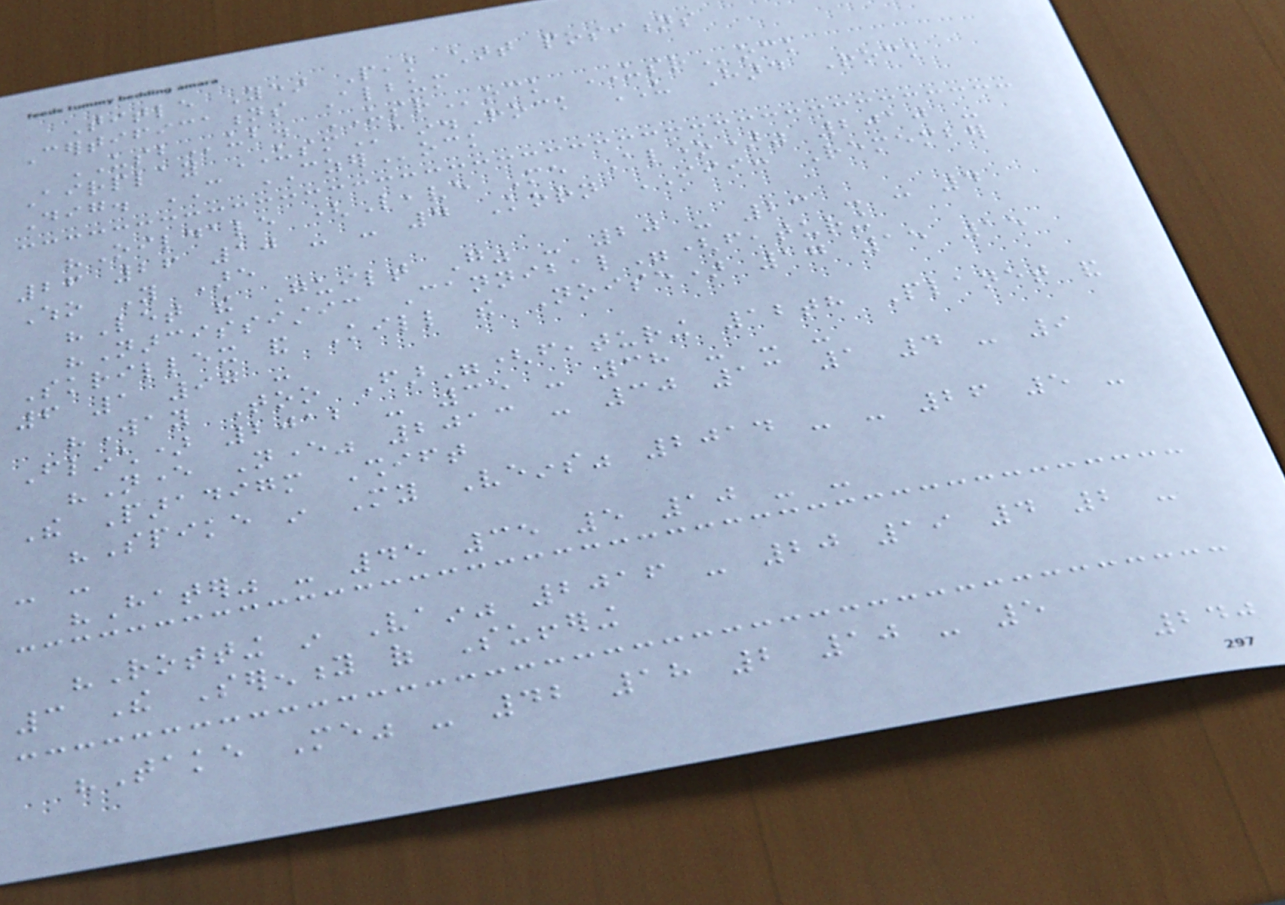Title Year Peak chart positions
Certifications Album
USBub. USRock USRock
Airplay USMain.Rock US Hard Rock
Dig. CAN CZERock
"Oildale (Leave Me Alone)" 2010 -
26 26 10 - - 4 Korn III: Remember
Who You Are
"Let the Guilt Go" - 20 - 23 - - 4
"Narcissistic Cannibal"(featuring
Skrillex and Kill the Noise) 17 15 15
6 1 97 -
"Way Too Far"(featuring 12th Planet and
Flinch) 2012 - 35 - 38 - - -
"Never Never" 2013 - 30 13 1 4 - 9
The Paradigm Shift
"Spike in My Veins" 2014 - - 26 5 -
- -
"Hater" - 45 35 5 10 - -
"Rotting in Vain" 2016 - 20 19 4 2 -
3 The Serenity of Suffering
"Take Me" - 42 18 2 10 - 5
240
